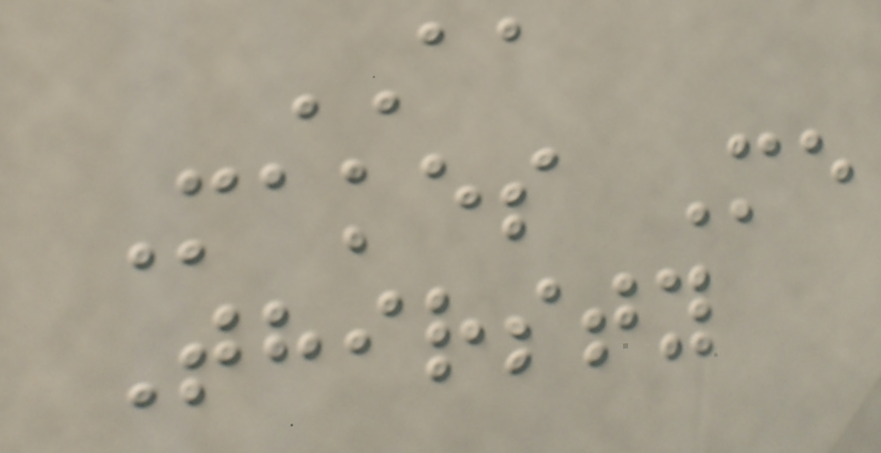AA
Makes Me
Thirsty
